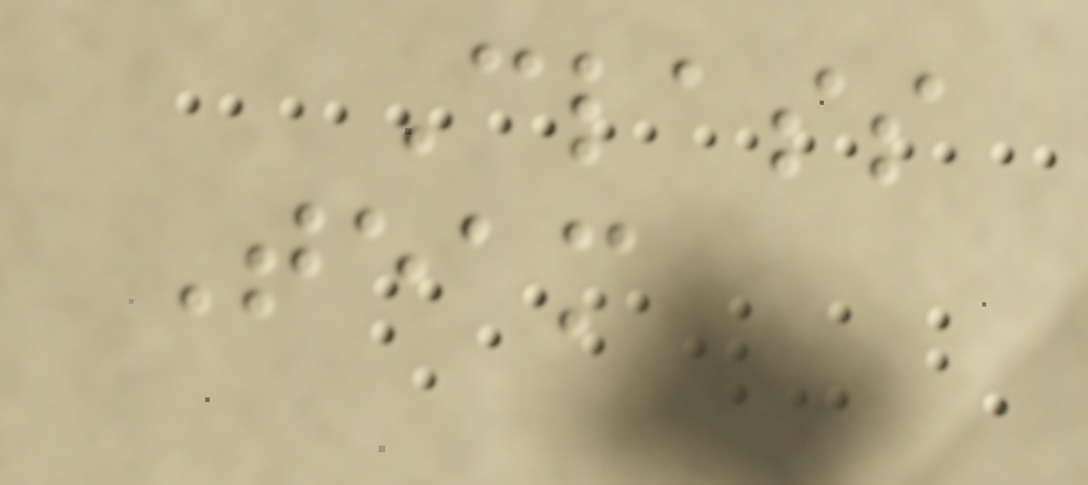Class
Team
